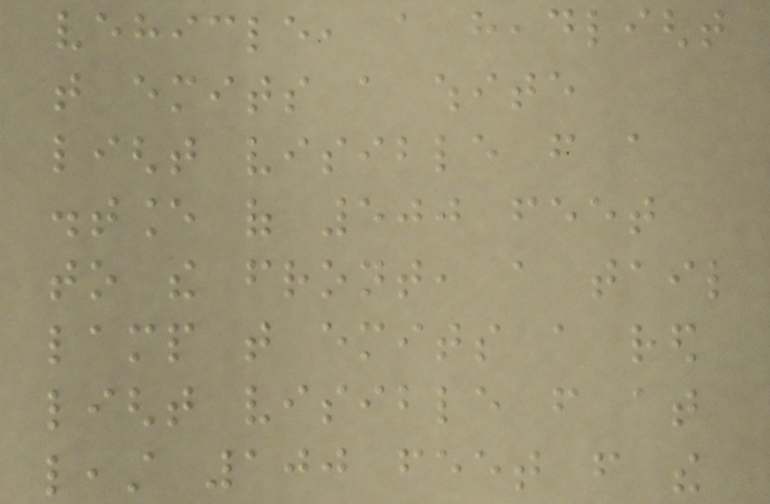vehicle, a headlight
that emits a white
light visible from a
distance of 500 feet
to the front, a tail
lamp that emits a red
light visible from at
least 100 feet from the
